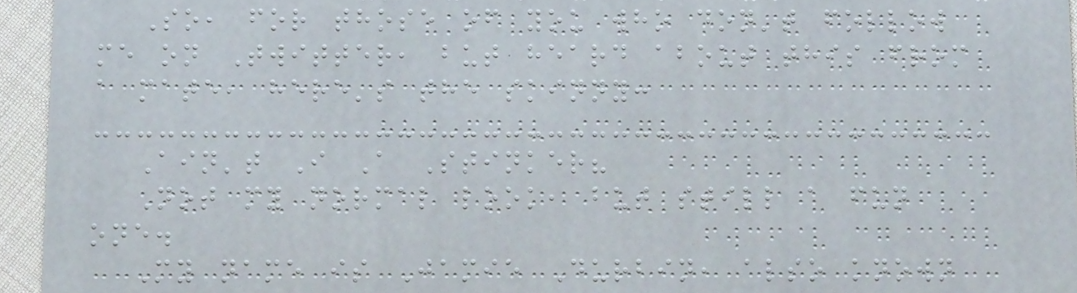So, for those of you who don't follow
me on Twitter, but heard about this from
a mate, here's the skinny:
Ain't I A Stinker?
Not my normal look, but still a fun
one.
My name is Jamie Durbin, also known
